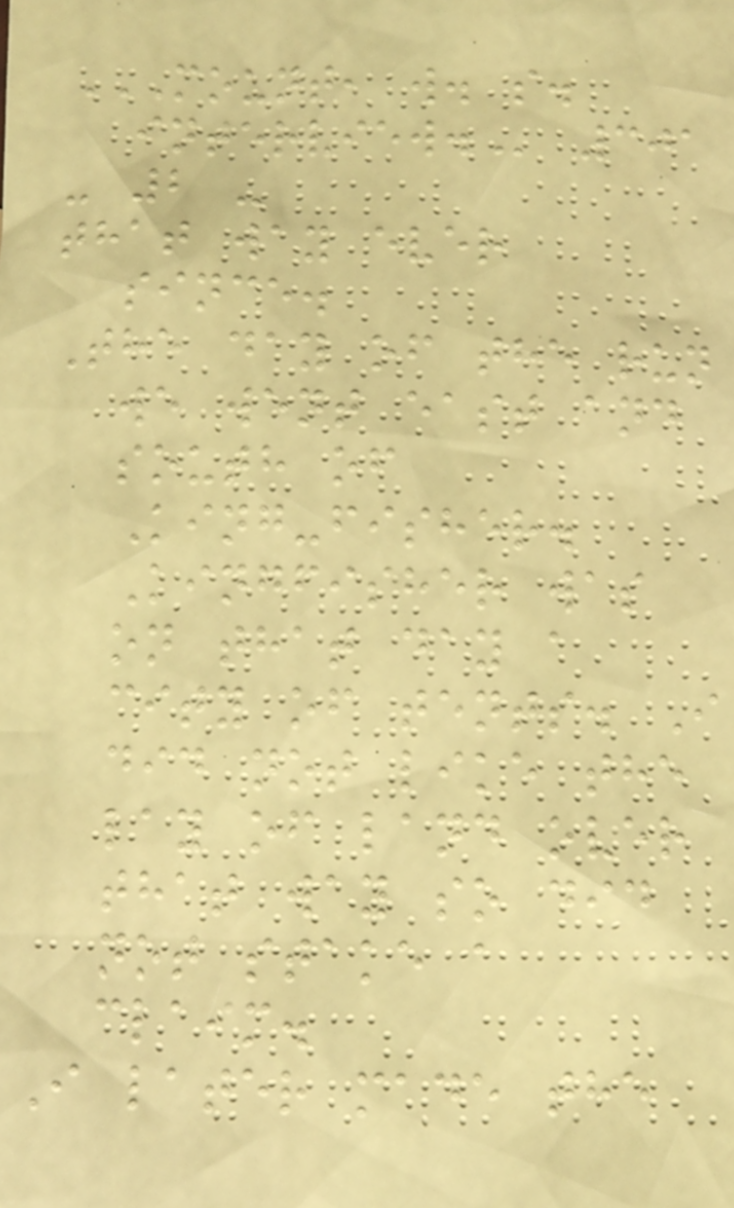MOUNT, W. S.
INTERVIEW. 301
- 2 -
that way ever
since.
The day of the run
we went east and
south of
King-fisher.
Kingfisher was
on that day a
city of tents. I
did not like the
lay of land over
that way so did
not stake a
claim.
I later made the
